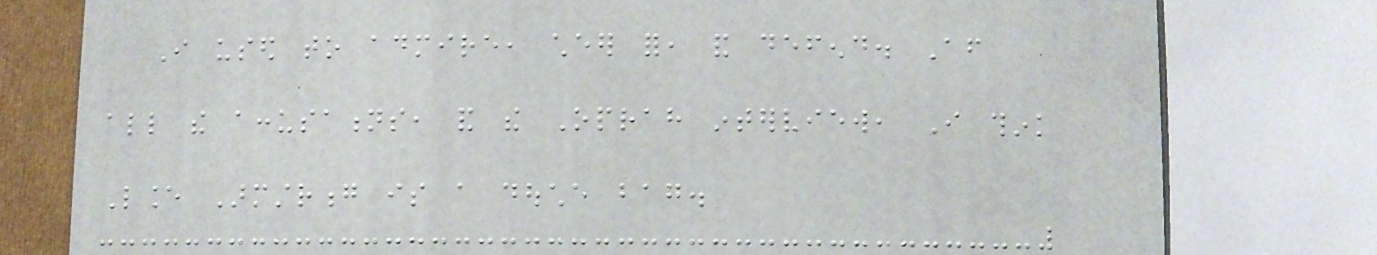I used to admire, cheer for, and defend. After
all the accusations, and the Oprah interview, I think
Lance Armstrong is a douche bag.
